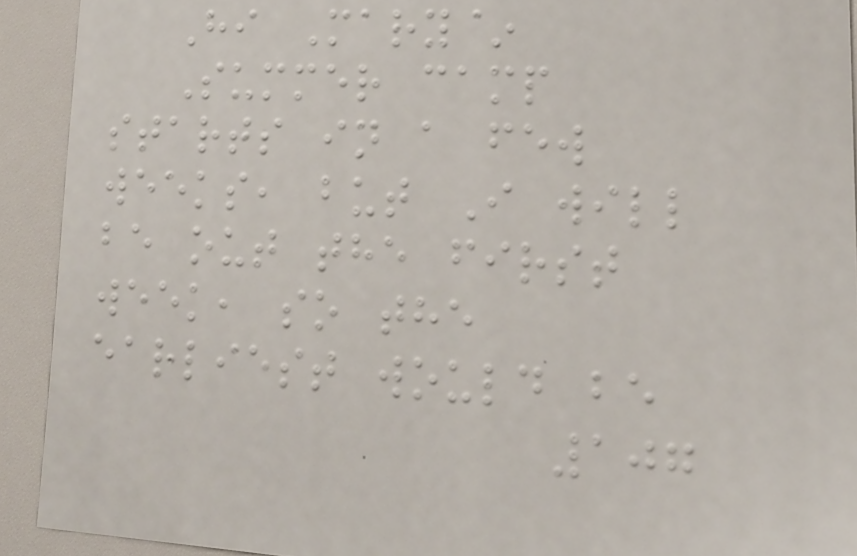Hi Mary~
Summer camp
starts in a few
weeks, but I will
be out the first
week, so the
earliest would be
107
